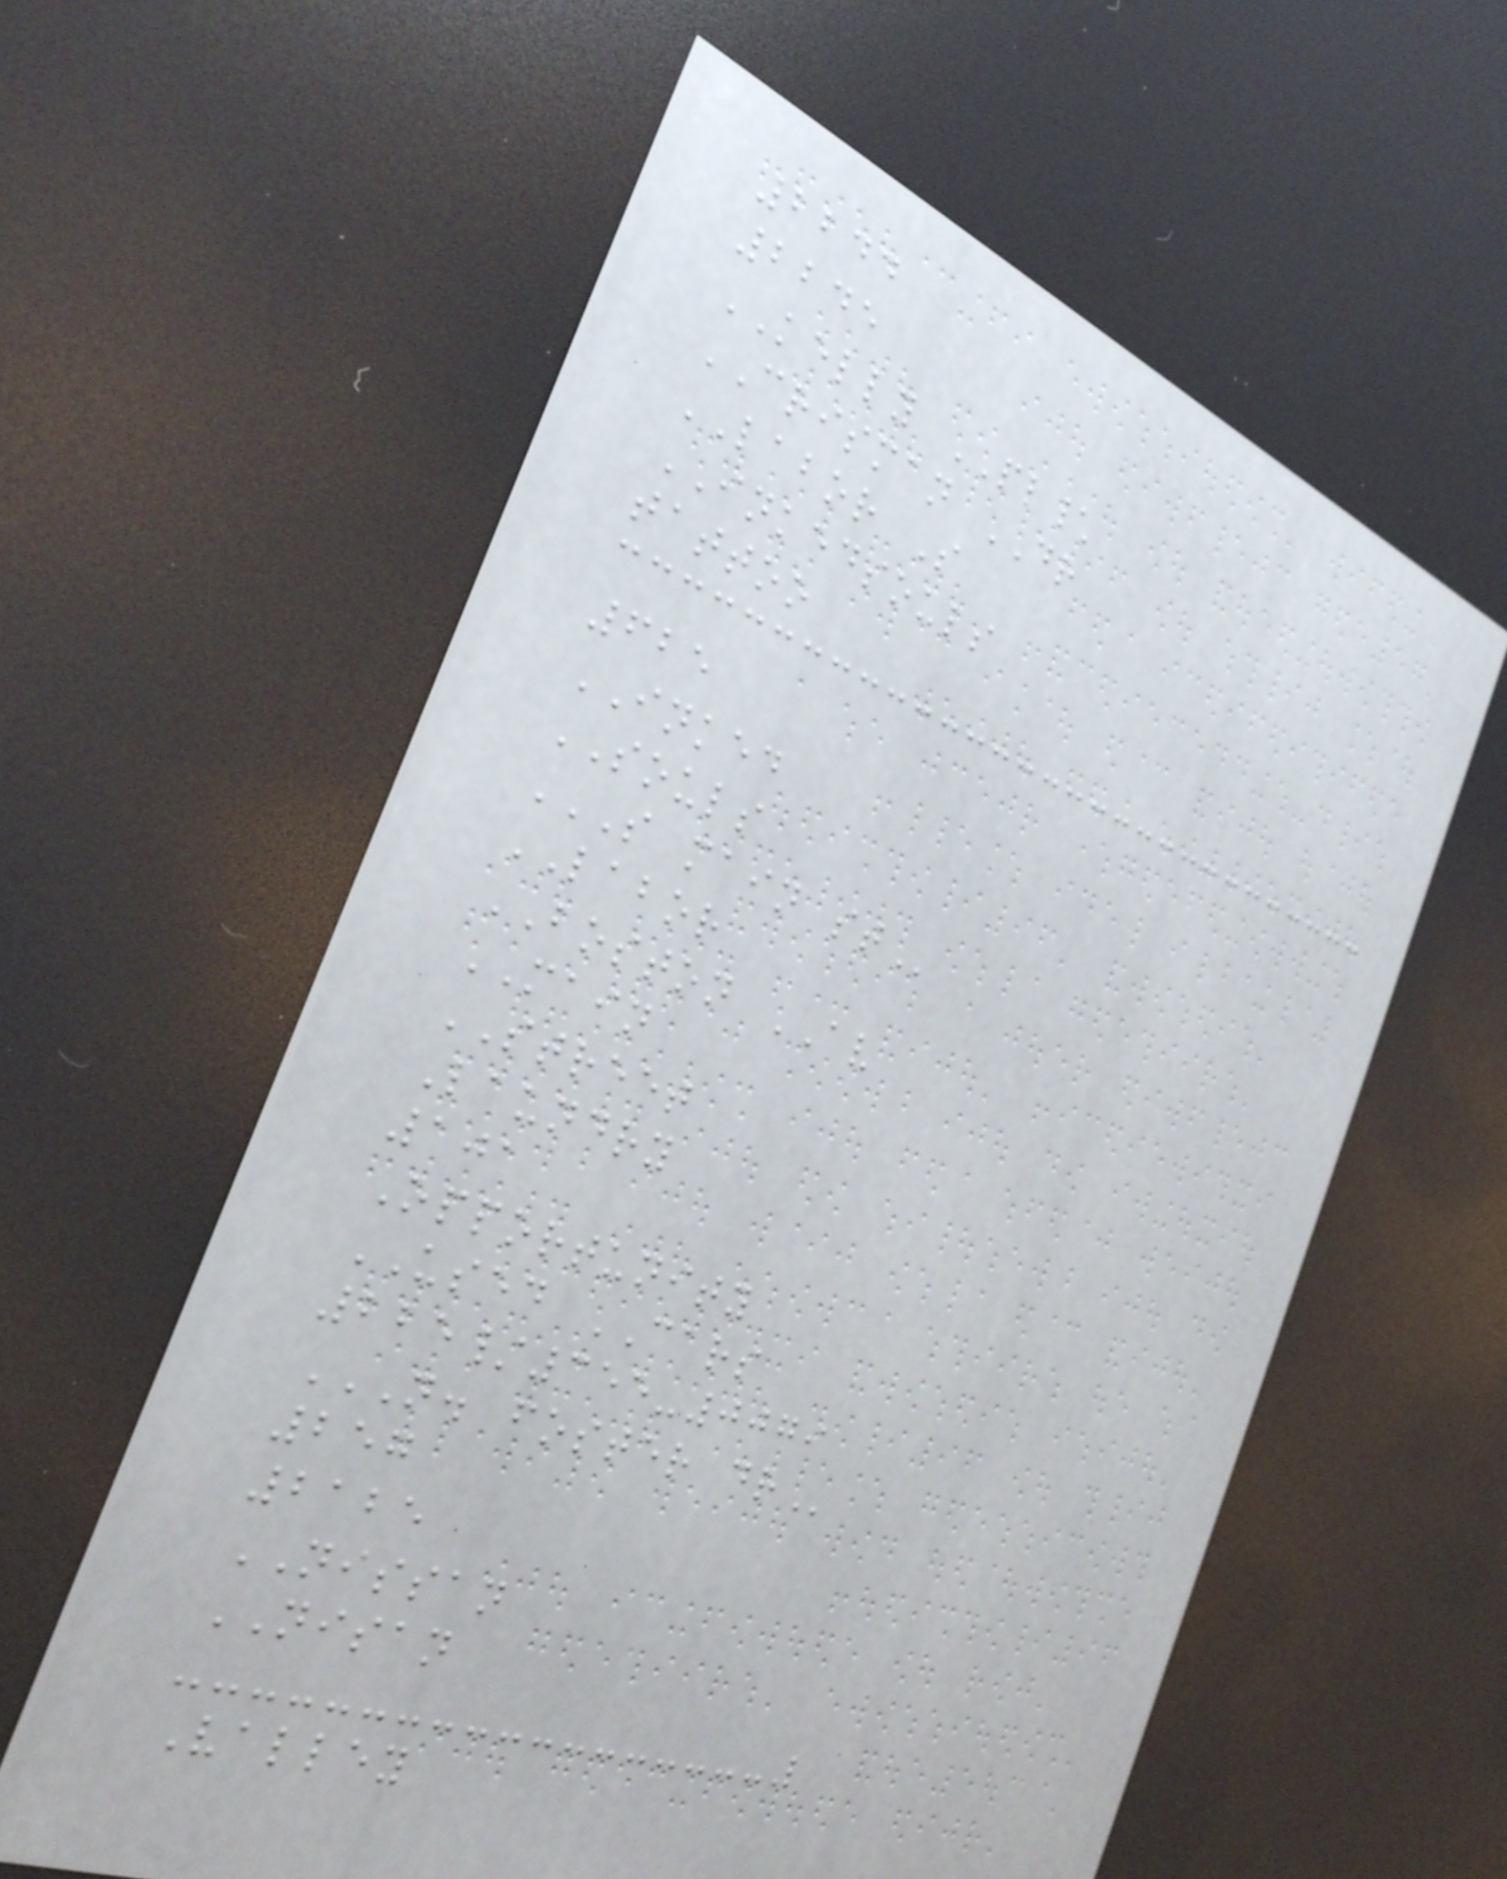2244
2245
KELLY PL\
CRISMAN DR
LABOR S
INKEDSOULS
tattoo
625
INKED
SOULS
S MAIN ST
LABOR
BOSTON AV
MAIN
STREET
Laundry
101
Opportunity
USED CARS
225/355-0079
N. FOSTER DR
257
2125
NISSAN
NISAN
Valley
